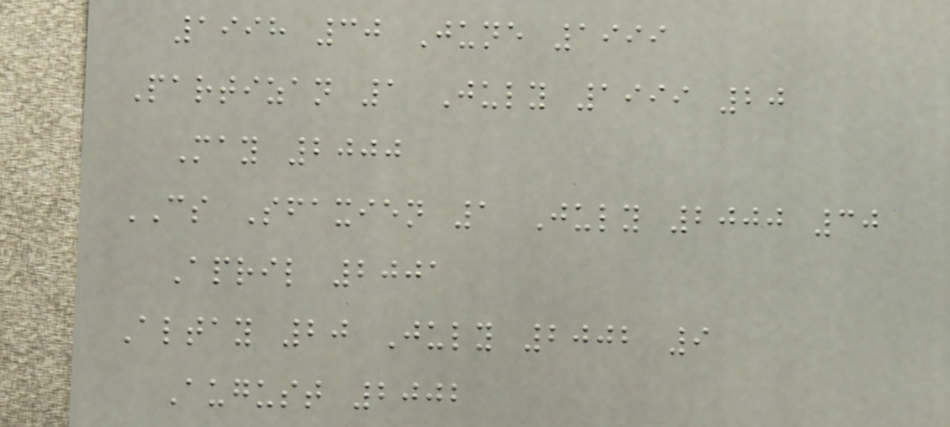1998 30 June 1999
Partizan 1 July 1999 20
May 2000
CS Sfaxien 1 July 2000 30
April 2001
Altay 20 July 2002 9
August 2002
